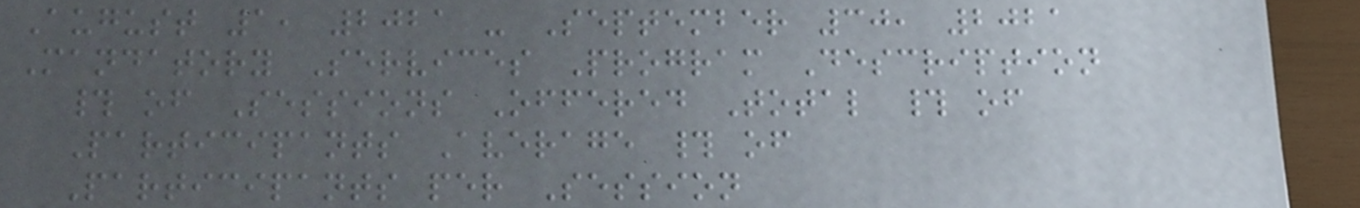August 1, 2021 - September 30, 2021
Mandatory Services Program Description
# of Sessions Offered Total # of
Participants Average # of
Participants per Session
